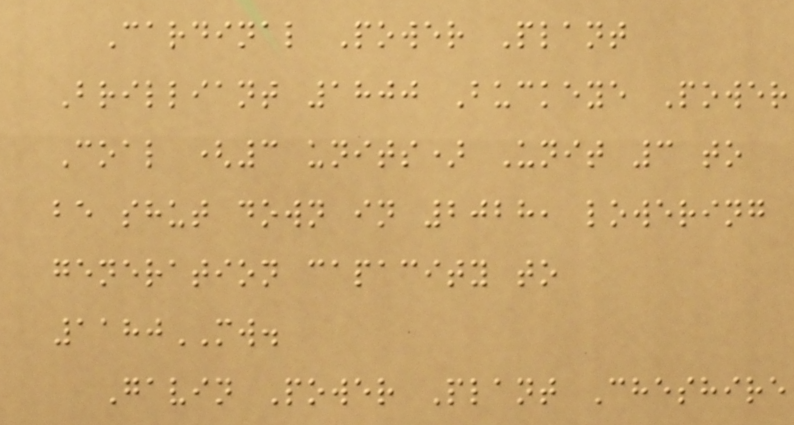Cardinal Power Plant
Brilliant 1800 Buckeye Power
Coal (3 units) Unit 3 to
be shut down in 2028, lowering
generation capacity to
1180MW.
Gavin Power Plant Cheshire
